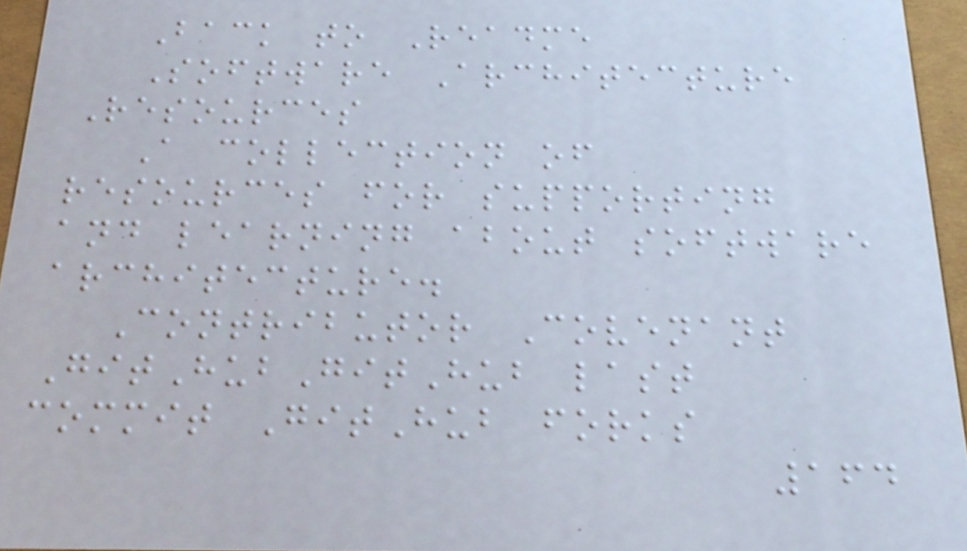Back to Readme
Software Architecture
Resources
A collection of
resources for supporting
and learning about software
architecture.
Contributor Covenant
GitHubGitHub last
commit GitHub forks
164
